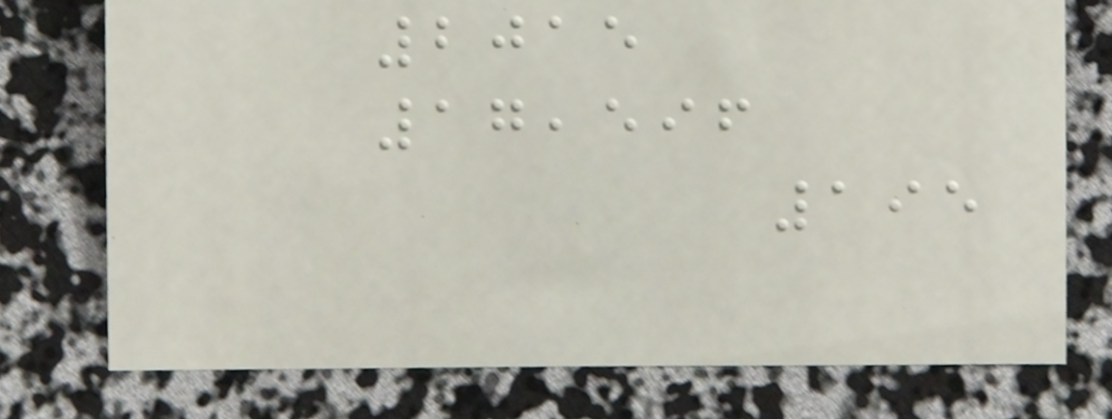2015
17,596
195
